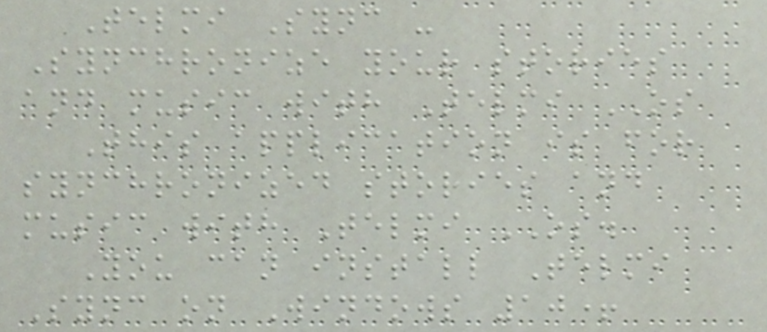Telmi Sync -
Synchronize your stories
and music with Telmi OS
This application is for
synchronized stories and
music with Telmi OS.
You can install Telmi
Sync on Windows 10+
